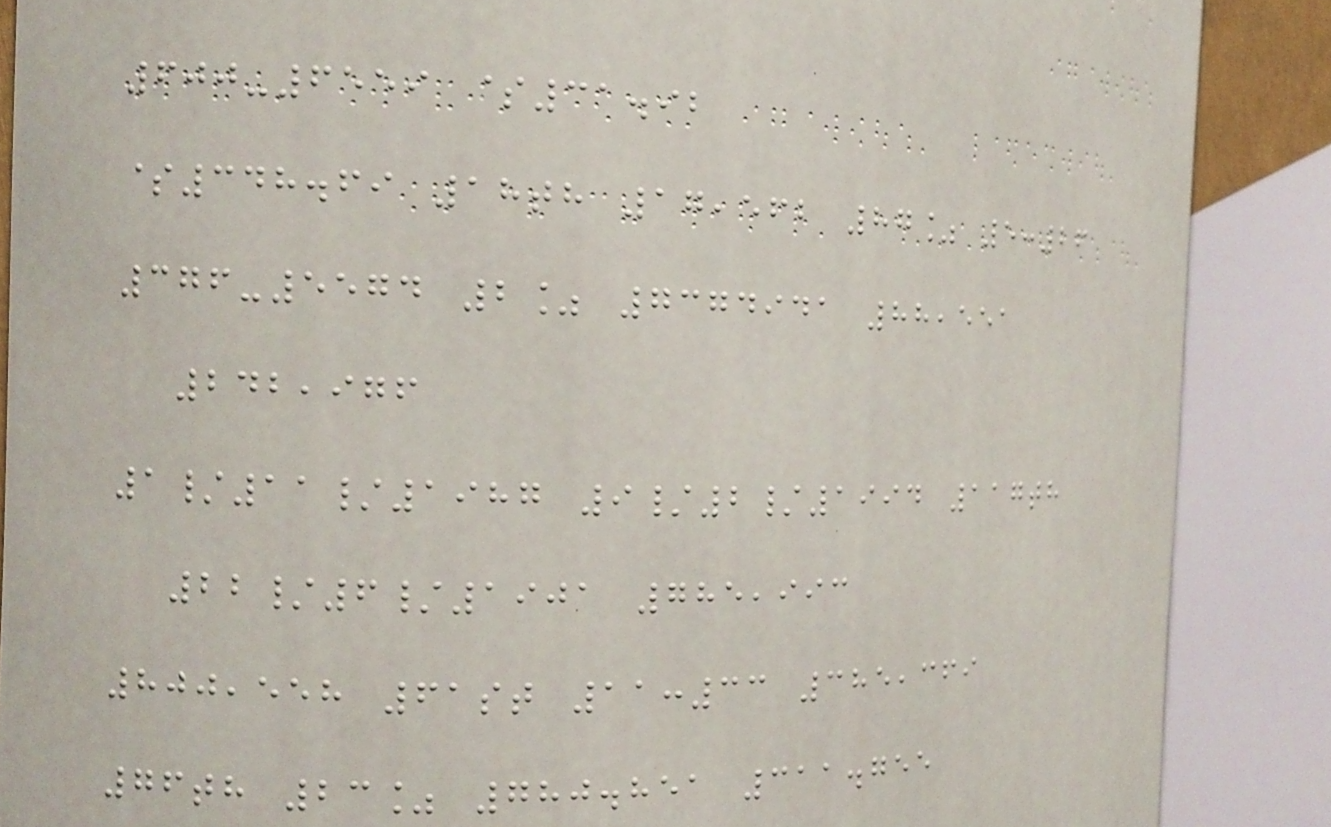600-6559 $31.92
$348.69 18th 17,562 87% 5:26
376-5574 2% 7374941 88,551
242,976
1/11/1987 9/2/1994 117th
22/6/1901 785,993
800,558 61st 11:33 385,369
76th 23% 780.851 311.755
